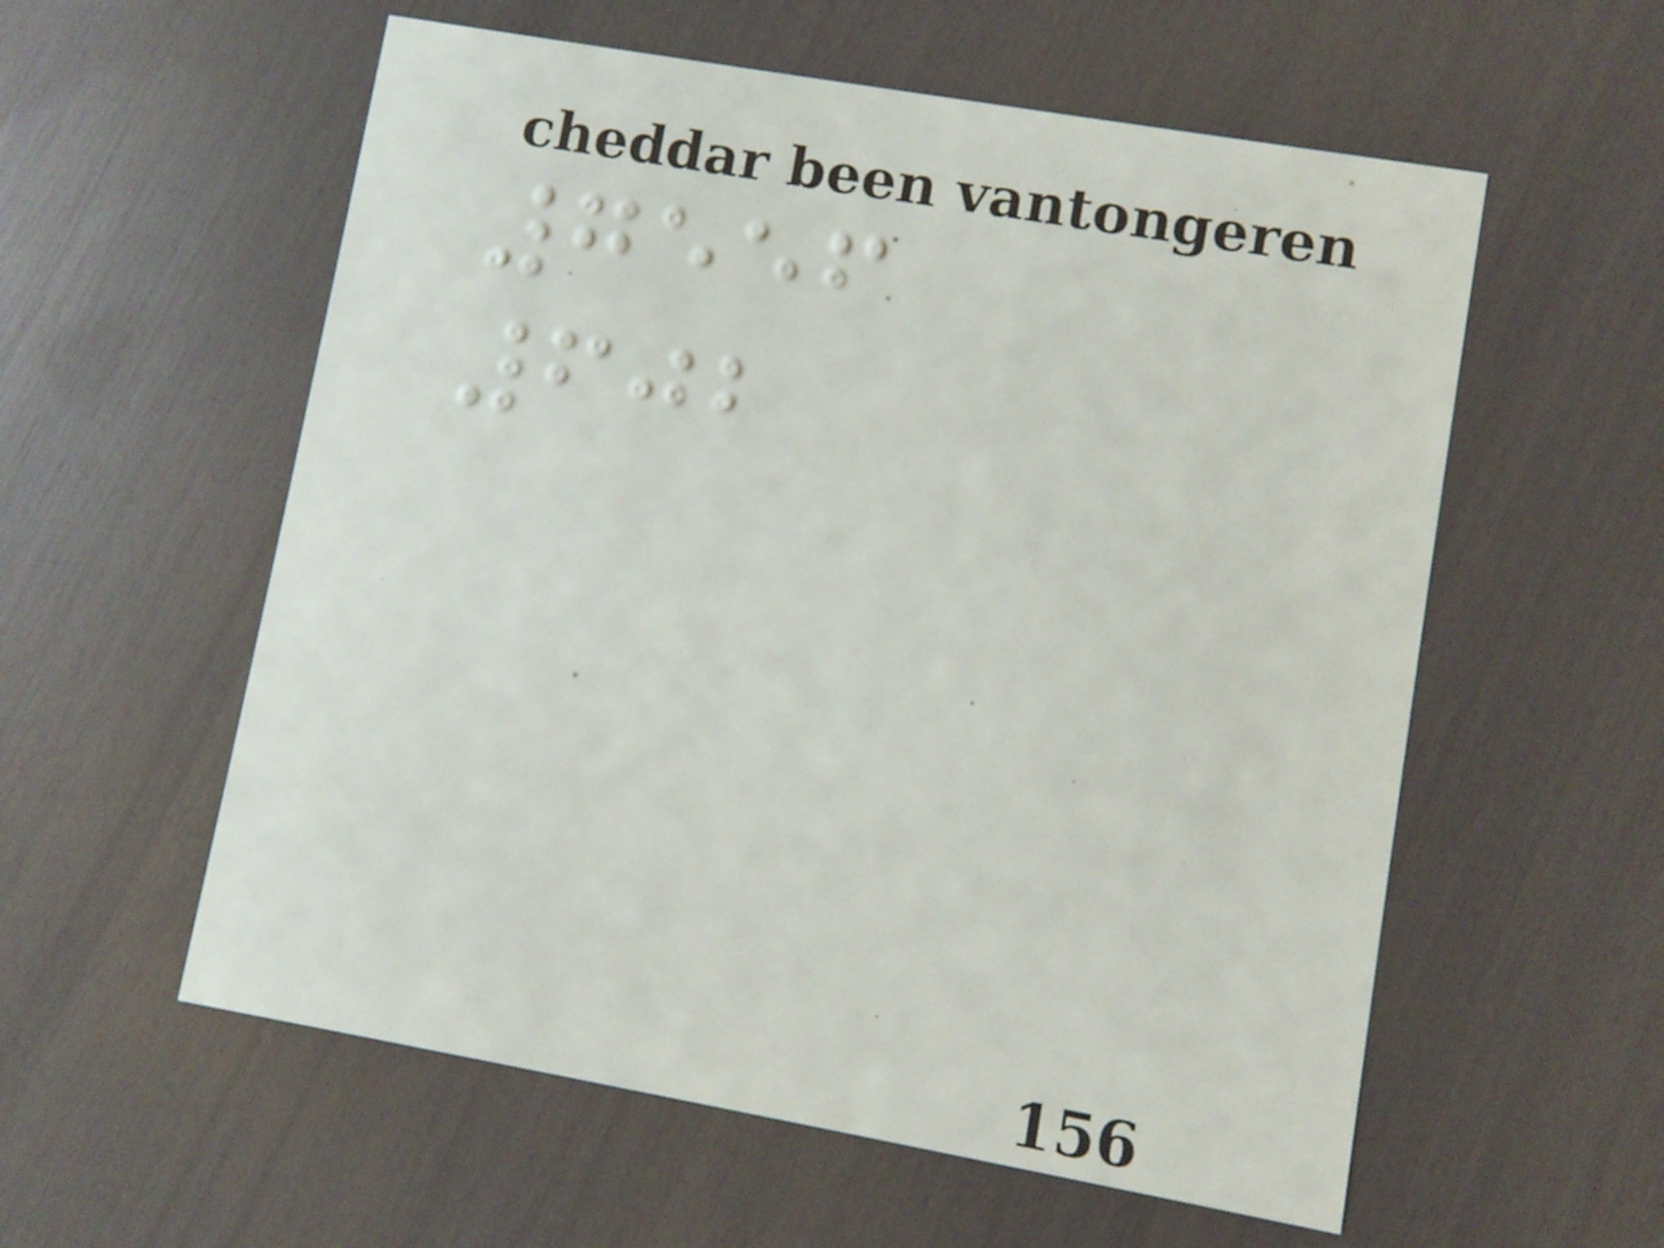7556
602
